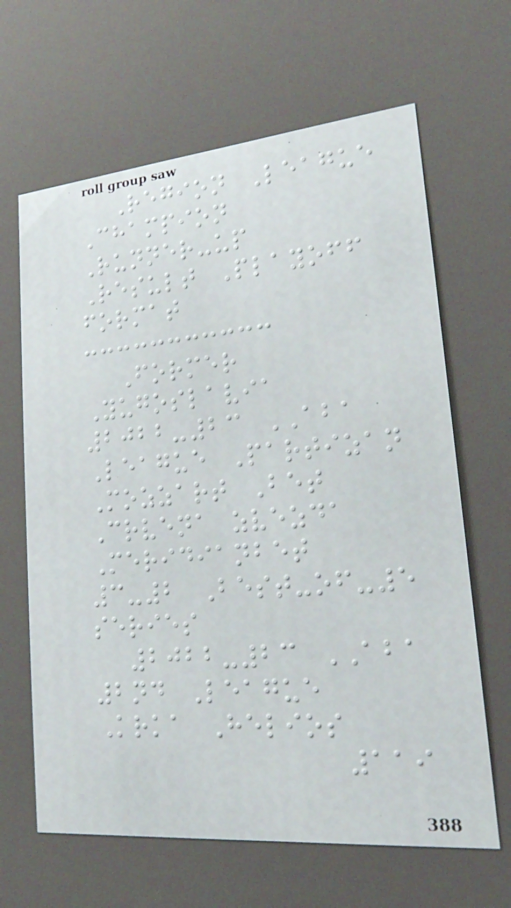Region League
Champion
Runner-up
Result Playoff
format
Former
Yugoslavia
2022-23 ABA
League Partizan
Mozzart Bet
Crvena zvezda
Meridianbet
3-2 Best-of-5
series
2022-23 ABA
2nd League
Krka Helios
119
